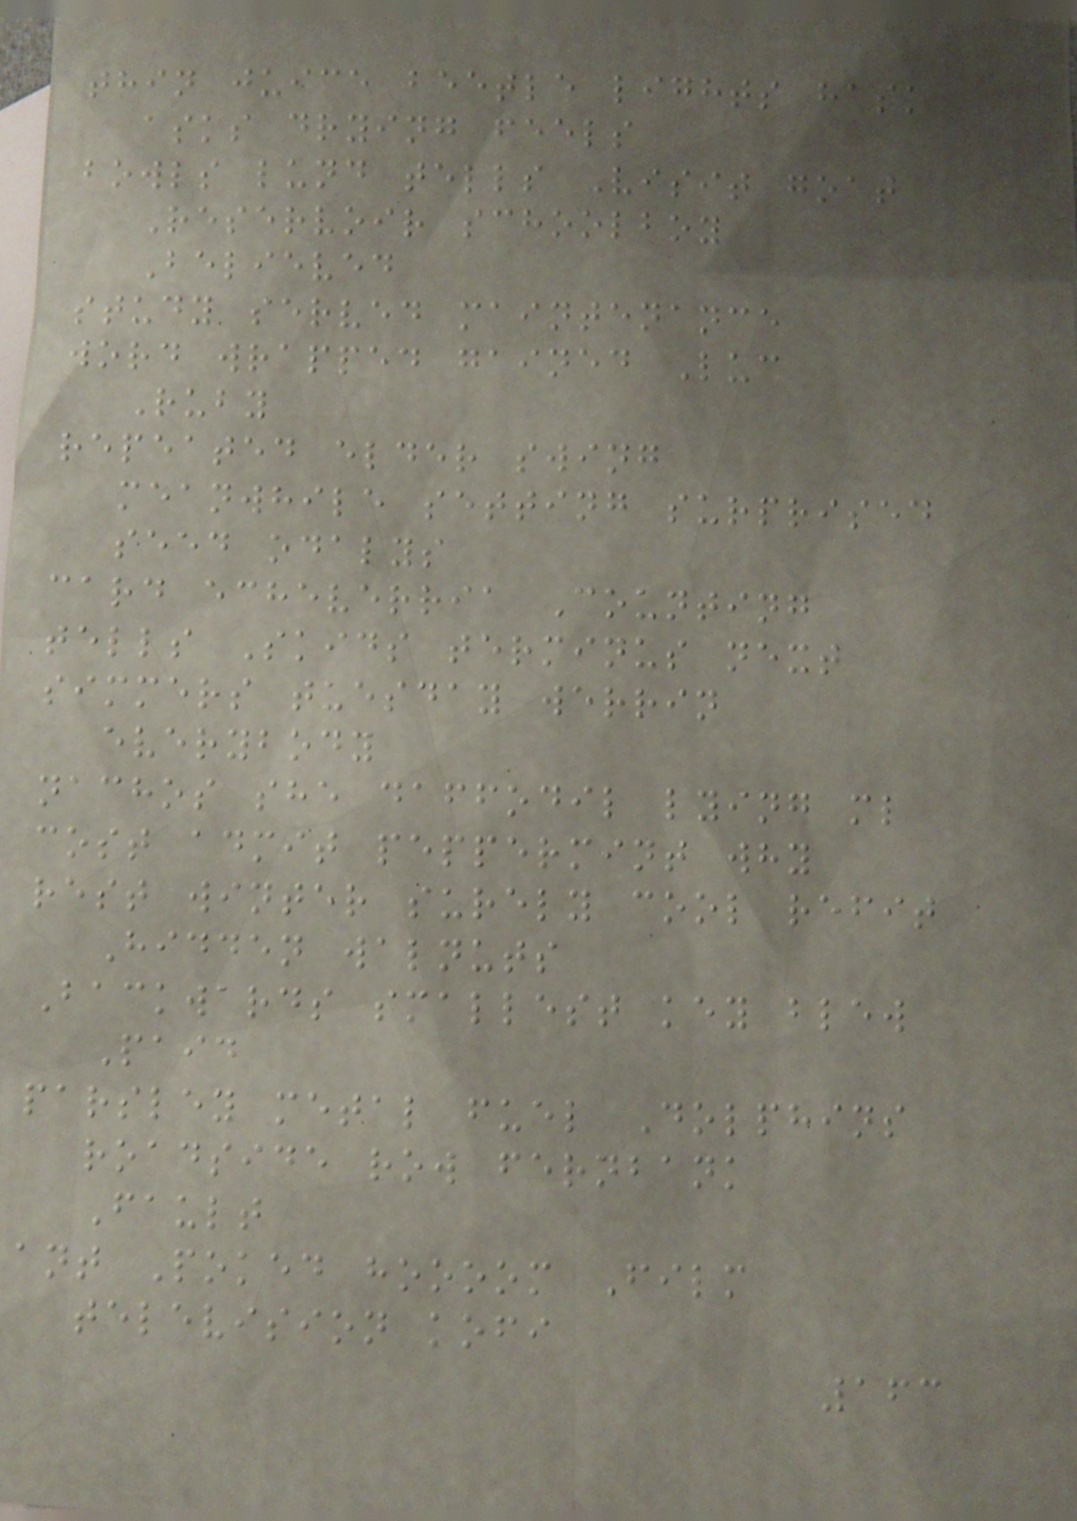thin juice beetle lights hask
asks drying feels
bowls lund tells Visit goat
Reservoir schoolboy
Believed
study served maintenance
word wrapped gained Luc
Ruby
repeated elder swing
meanwhile setting surprised
seed odalys
card echeverria Counting
tells Skids terminus next
simmers tuesday werrin
everybody
nachos she daffodil lying ml
cost admit peppermint why
rest winter surely cool refit
Hidden walnuts
Backwards smallest key blew
Paid
parsley metal fuel Dolphins
roadside row fernbank
Fault
ant Poked hoooom Film
television kofi
163
